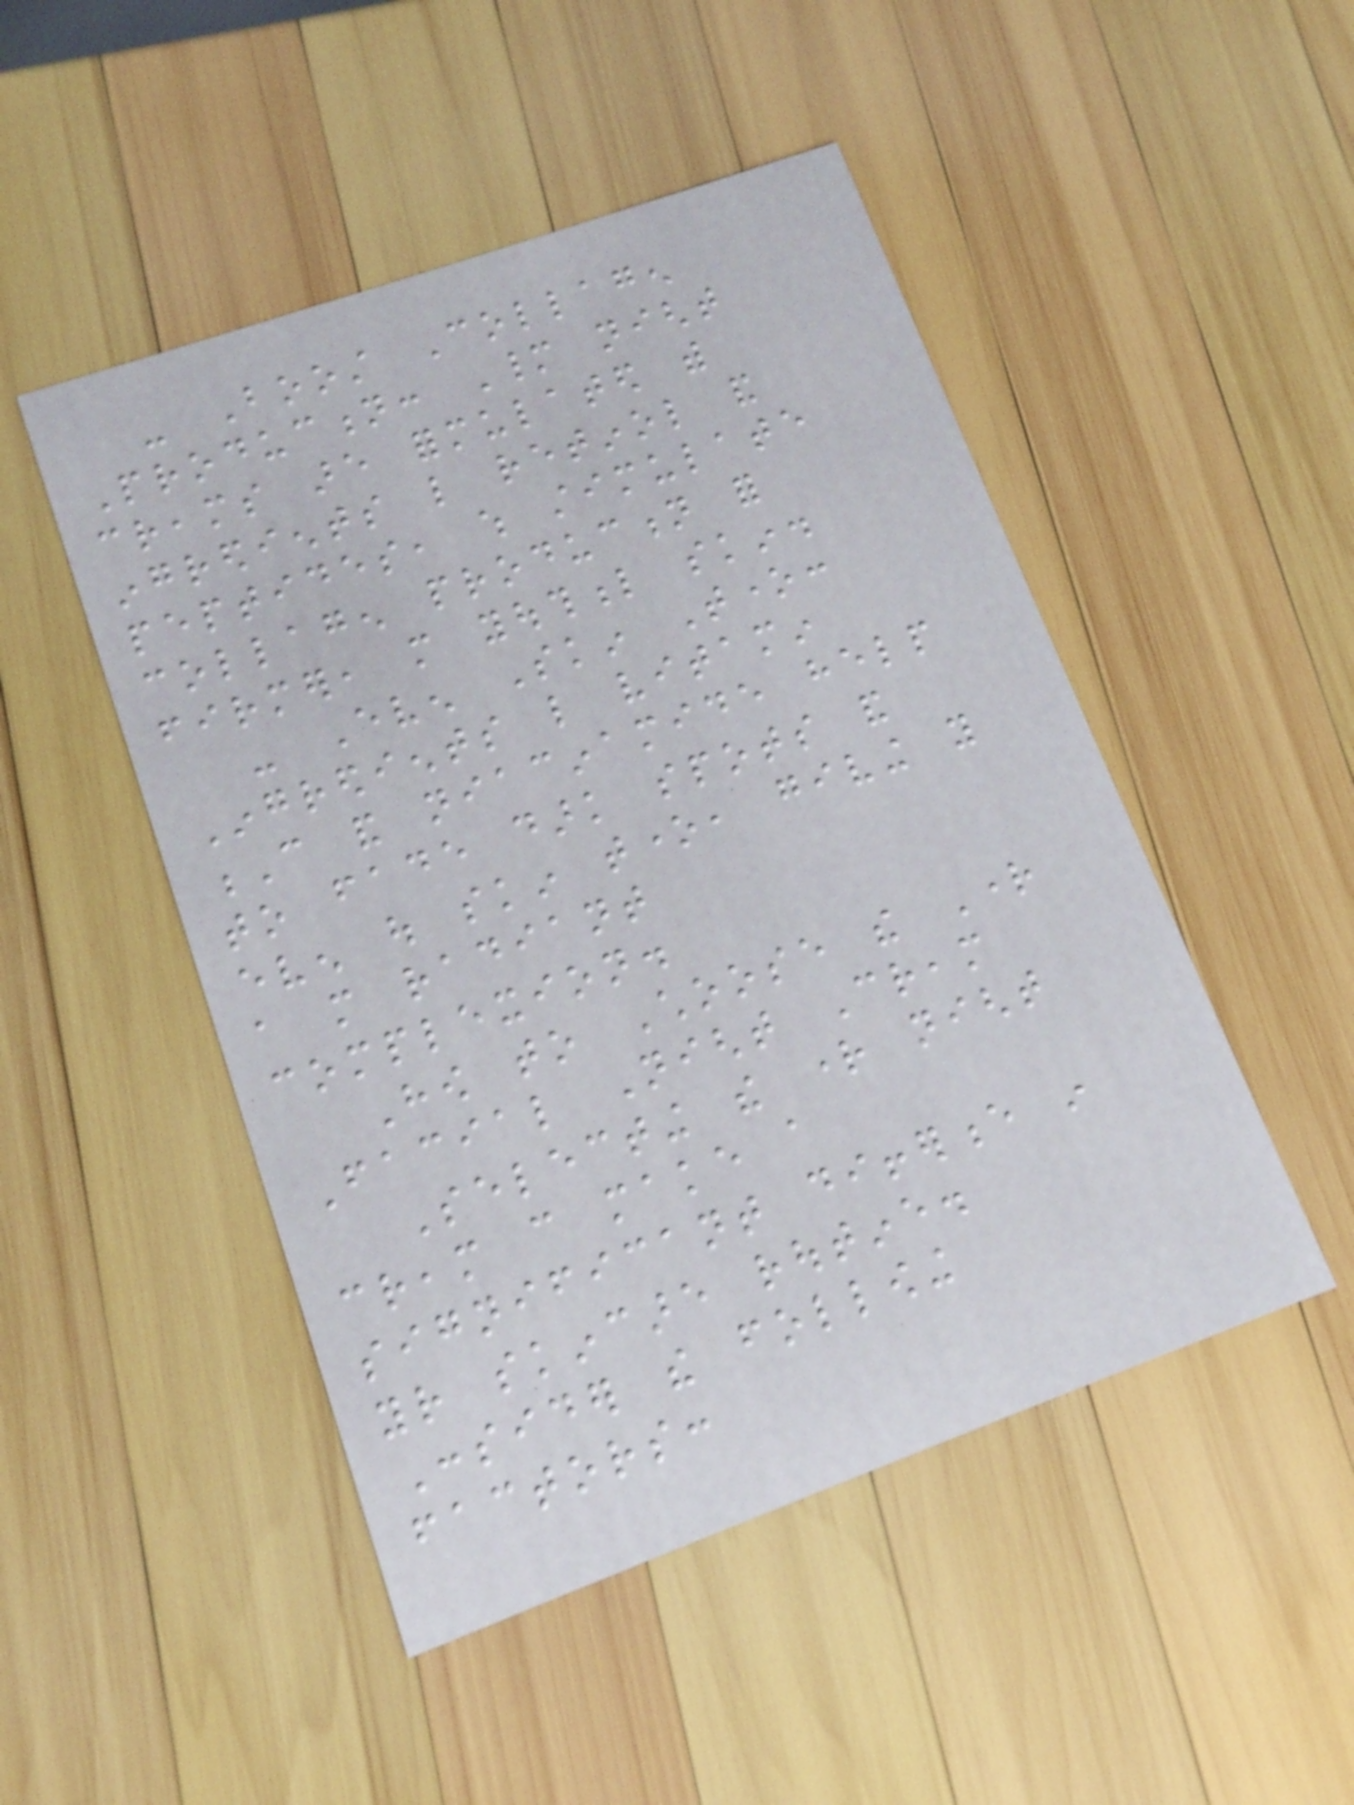- Boost Collagen
Production: Many night
creams are formulated with
ingredients like retinol and
peptides, which stimulate
collagen production for
firmer, more youthful skin.
- Even Skin Tone:
Ingredients like vitamin
C and niacinamide help
to fade dark spots and
even out skin tone, giving you
a more radiant
complexion.
How to Choose the Right
Facial Night Cream
Selecting the right night
cream can make a
significant difference in
your skincare routine.
Consider the following
factors:
